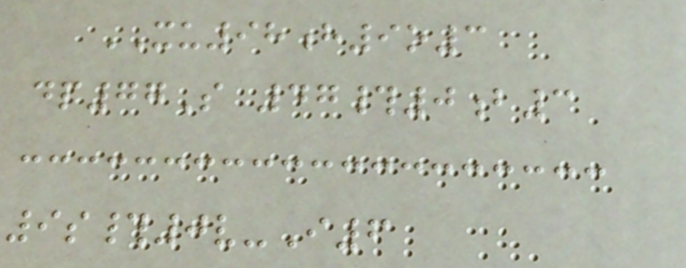XU98h9o3
dp77S 47#0b3
9s#0v-I6
